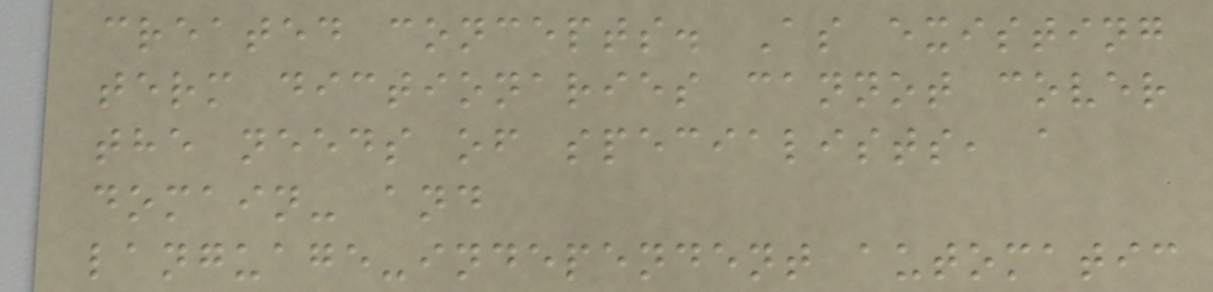created concepts. As existing
term dictionaries cannot cover
the needs of specialists, a
domain- and
language-independent automatic
